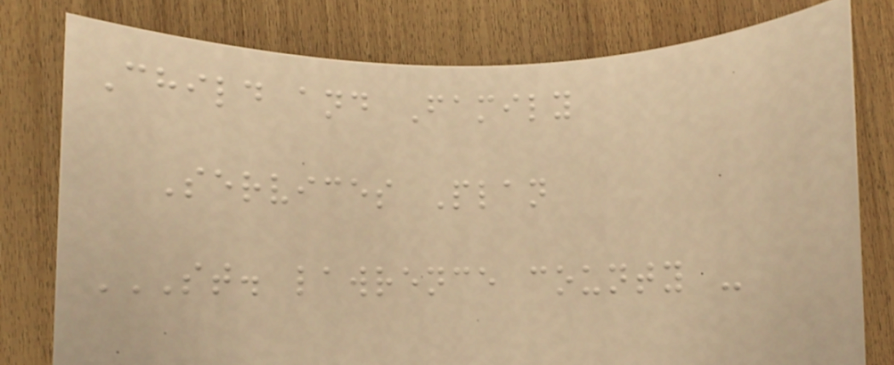Child and Family
Services Plan
ST. LAWRENCE COUNTY -
